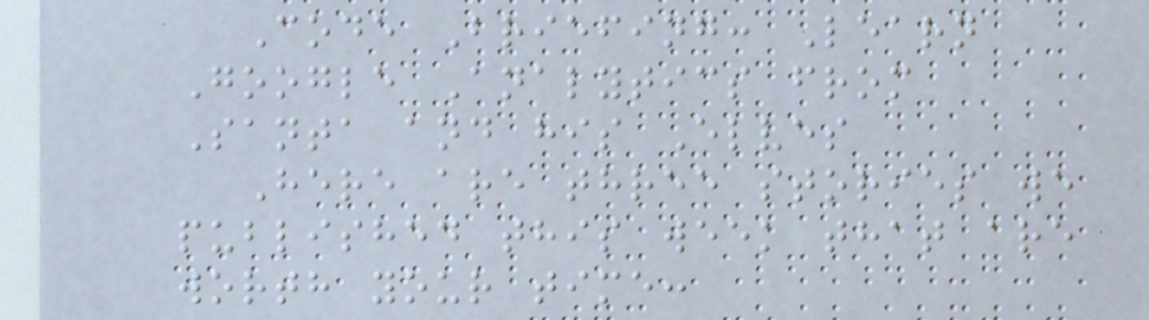Code Briefing: Learn
Google Analytics from
Santa and his Elves
Here are three stories we
published this week that are
worth your time:
